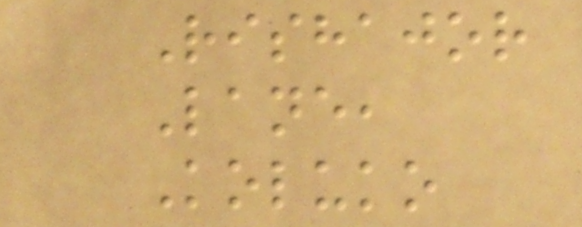Rishajor
Lane,
Koluko
